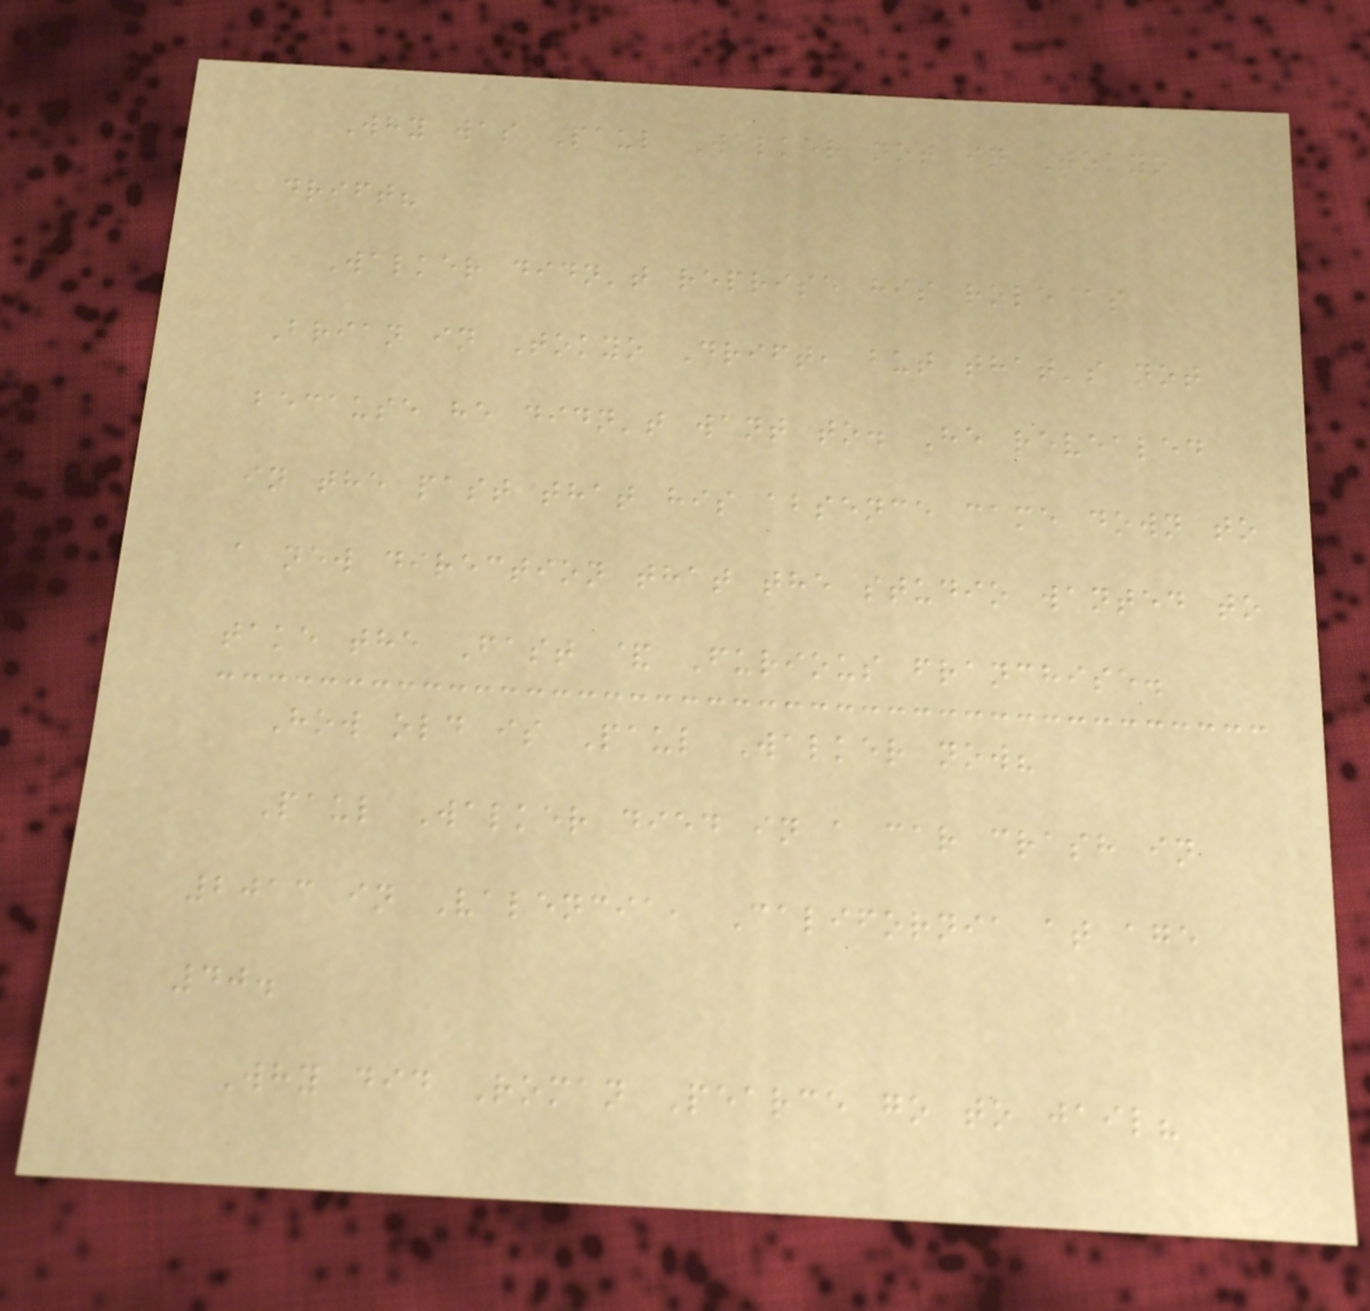Why was Paul Walker not in Tokyo
drift?
Walker didn't reprise his role as
Brian in Tokyo Drift, but that's not
because he didn't want to. He revealed
in the past that his absence came down to
a new direction that the studio wanted to
take the Fast & Furious franchise.
How old is Paul Walker now?
Paul Walker died in a car crash in
2013 in Valencia, California at age
40.
Why did Roman Pearce go to jail?
